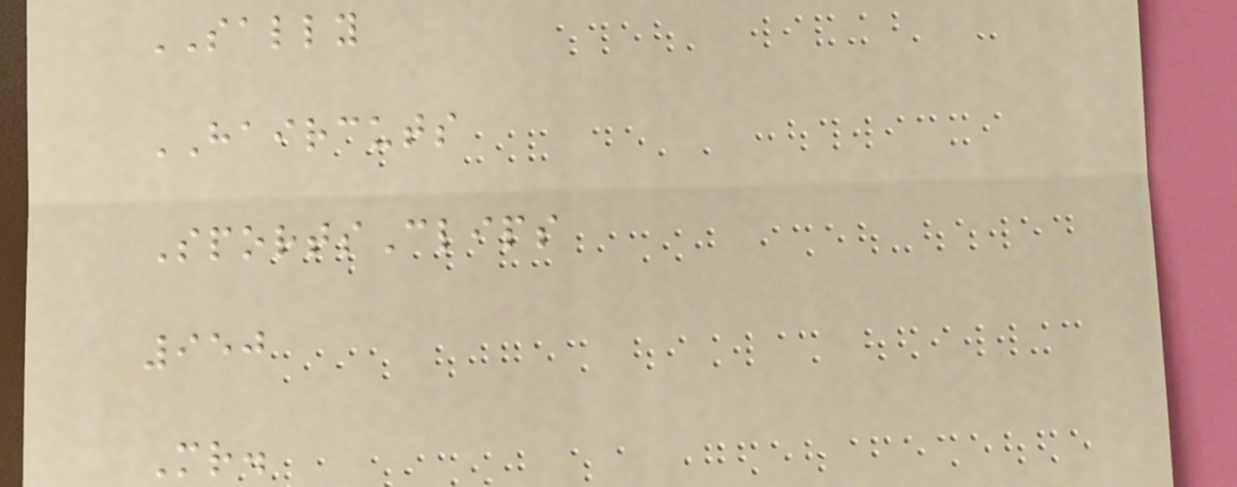SALLY
HAIRCUTS
SportsClips
950
Mr.
